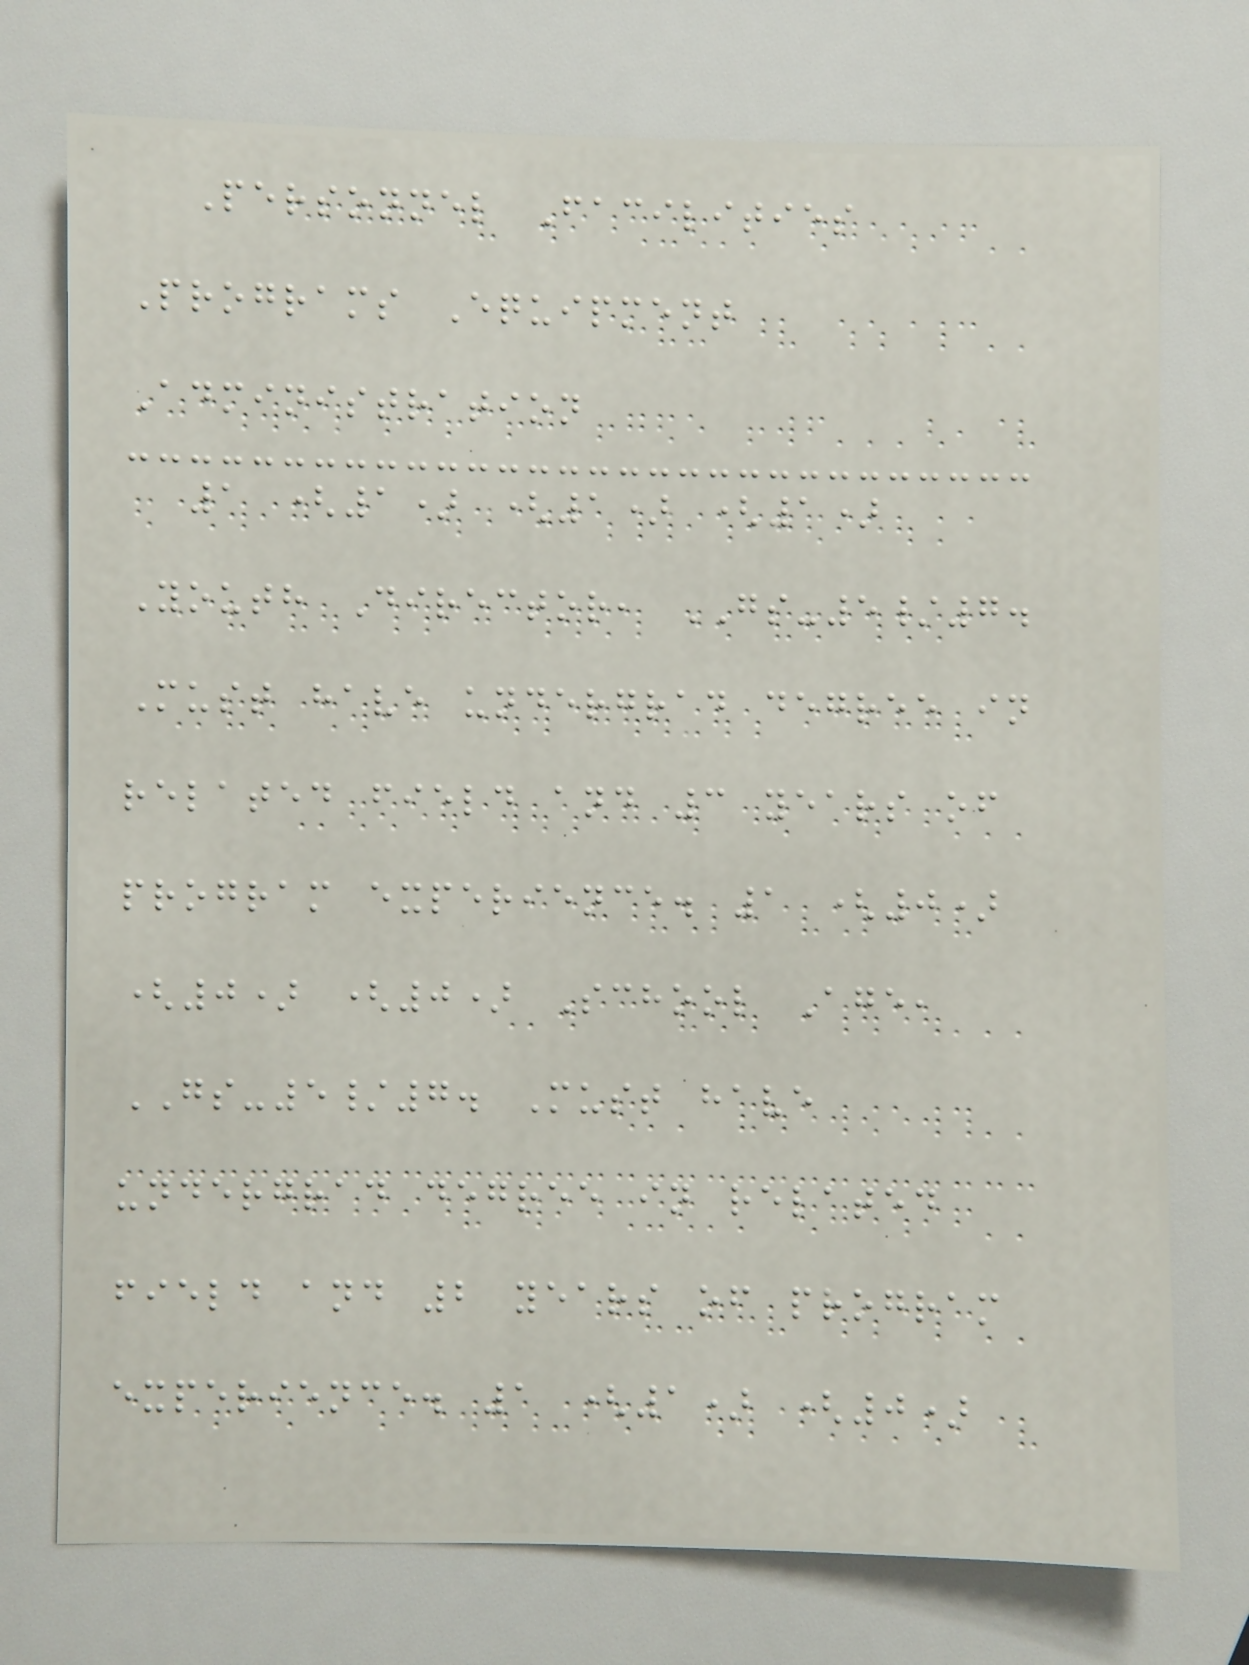Personnel Facilities
Programs Equipment
Administration
1 (1) (1) (1)
Youth Director, GS-5/7.
Must have undergrad degree in
related field and 3 years of
program experience. 1 (0)
(0) (0) School Age,
GS-5/7. Must have
undergrad degree in related
field and 2 years of program
experience. 1 (1) (0)
